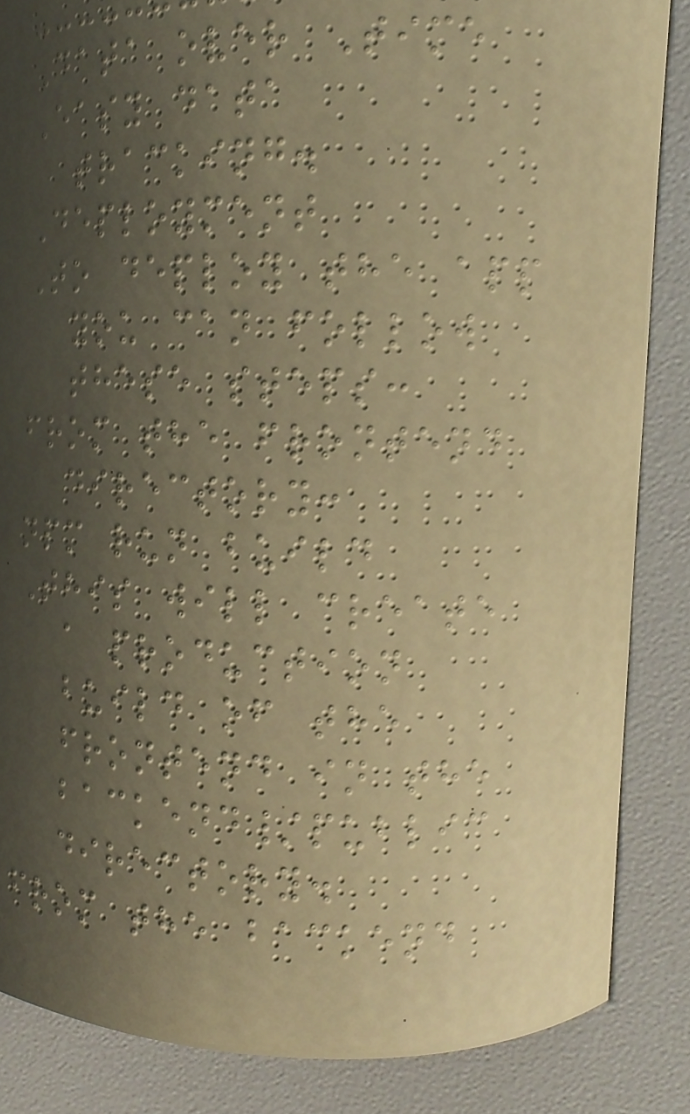Data over Time
Easy data
tracking.
Deployment
To deploy the app
you can follow
these steps:
from the frontend
directory:
npm run build
This will create
a production
build of the
frontend in the
backend/public
directory.
from the backend
